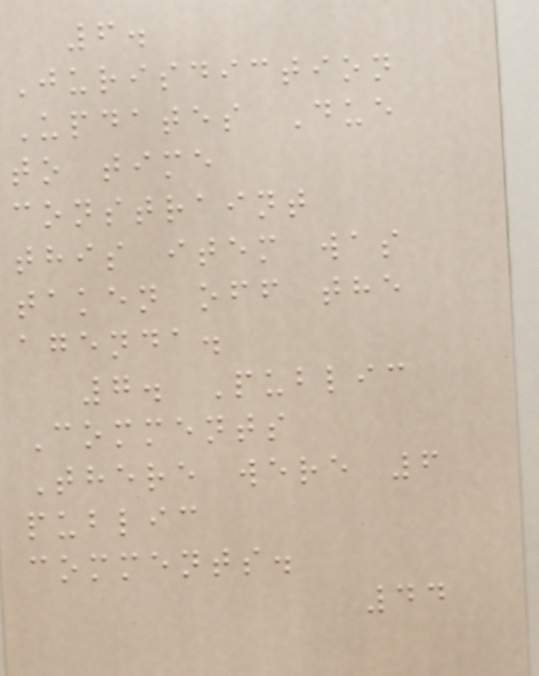6.
Jurisdiction
Updates Due
to time
constraint
this item was
taken off the
agenda.
7. Public
Comments
There were 6
public
comments.
44
